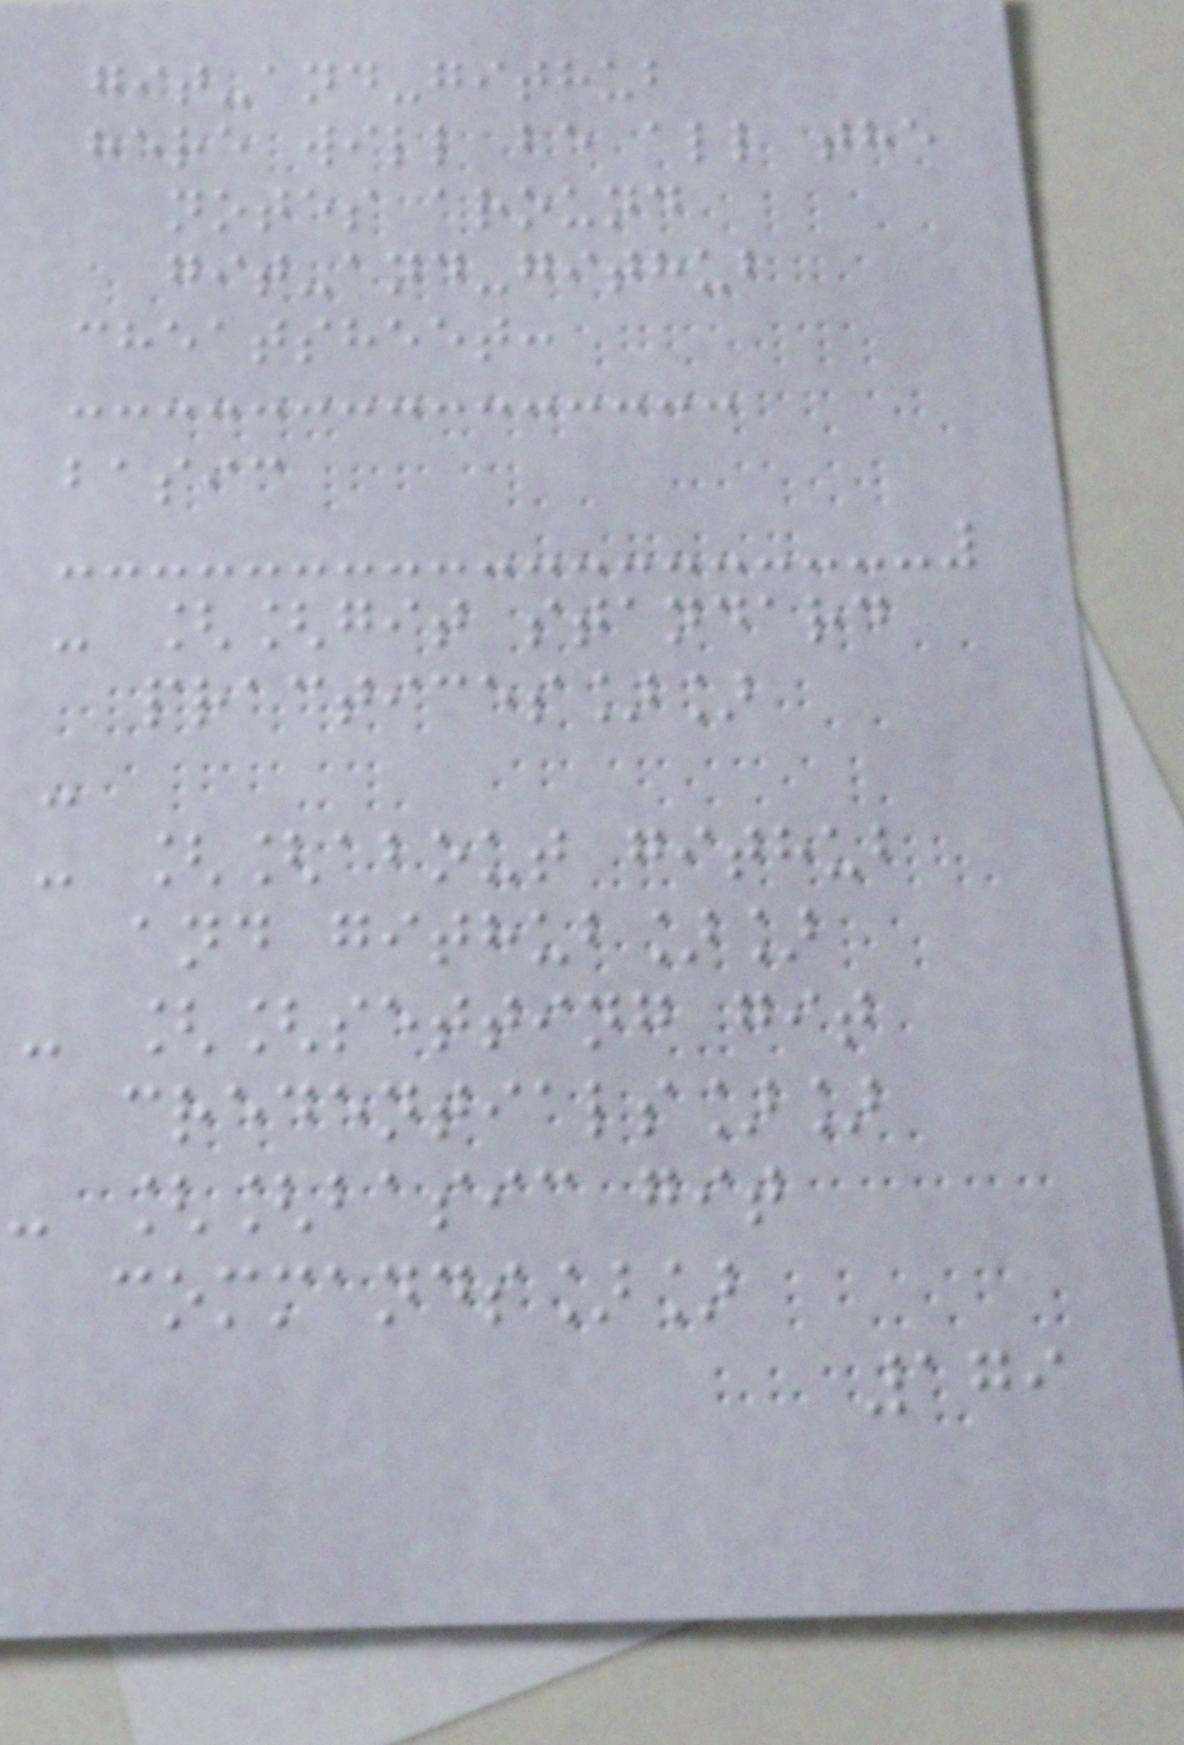git-and-github
here will be all the
notes around
git-and-github
cheatsheet:
basic
- [[git standard
practices]]
-
- [[about github
and github]]
- [[setting git
credentials]]
- [[basic git
commands]]
179
